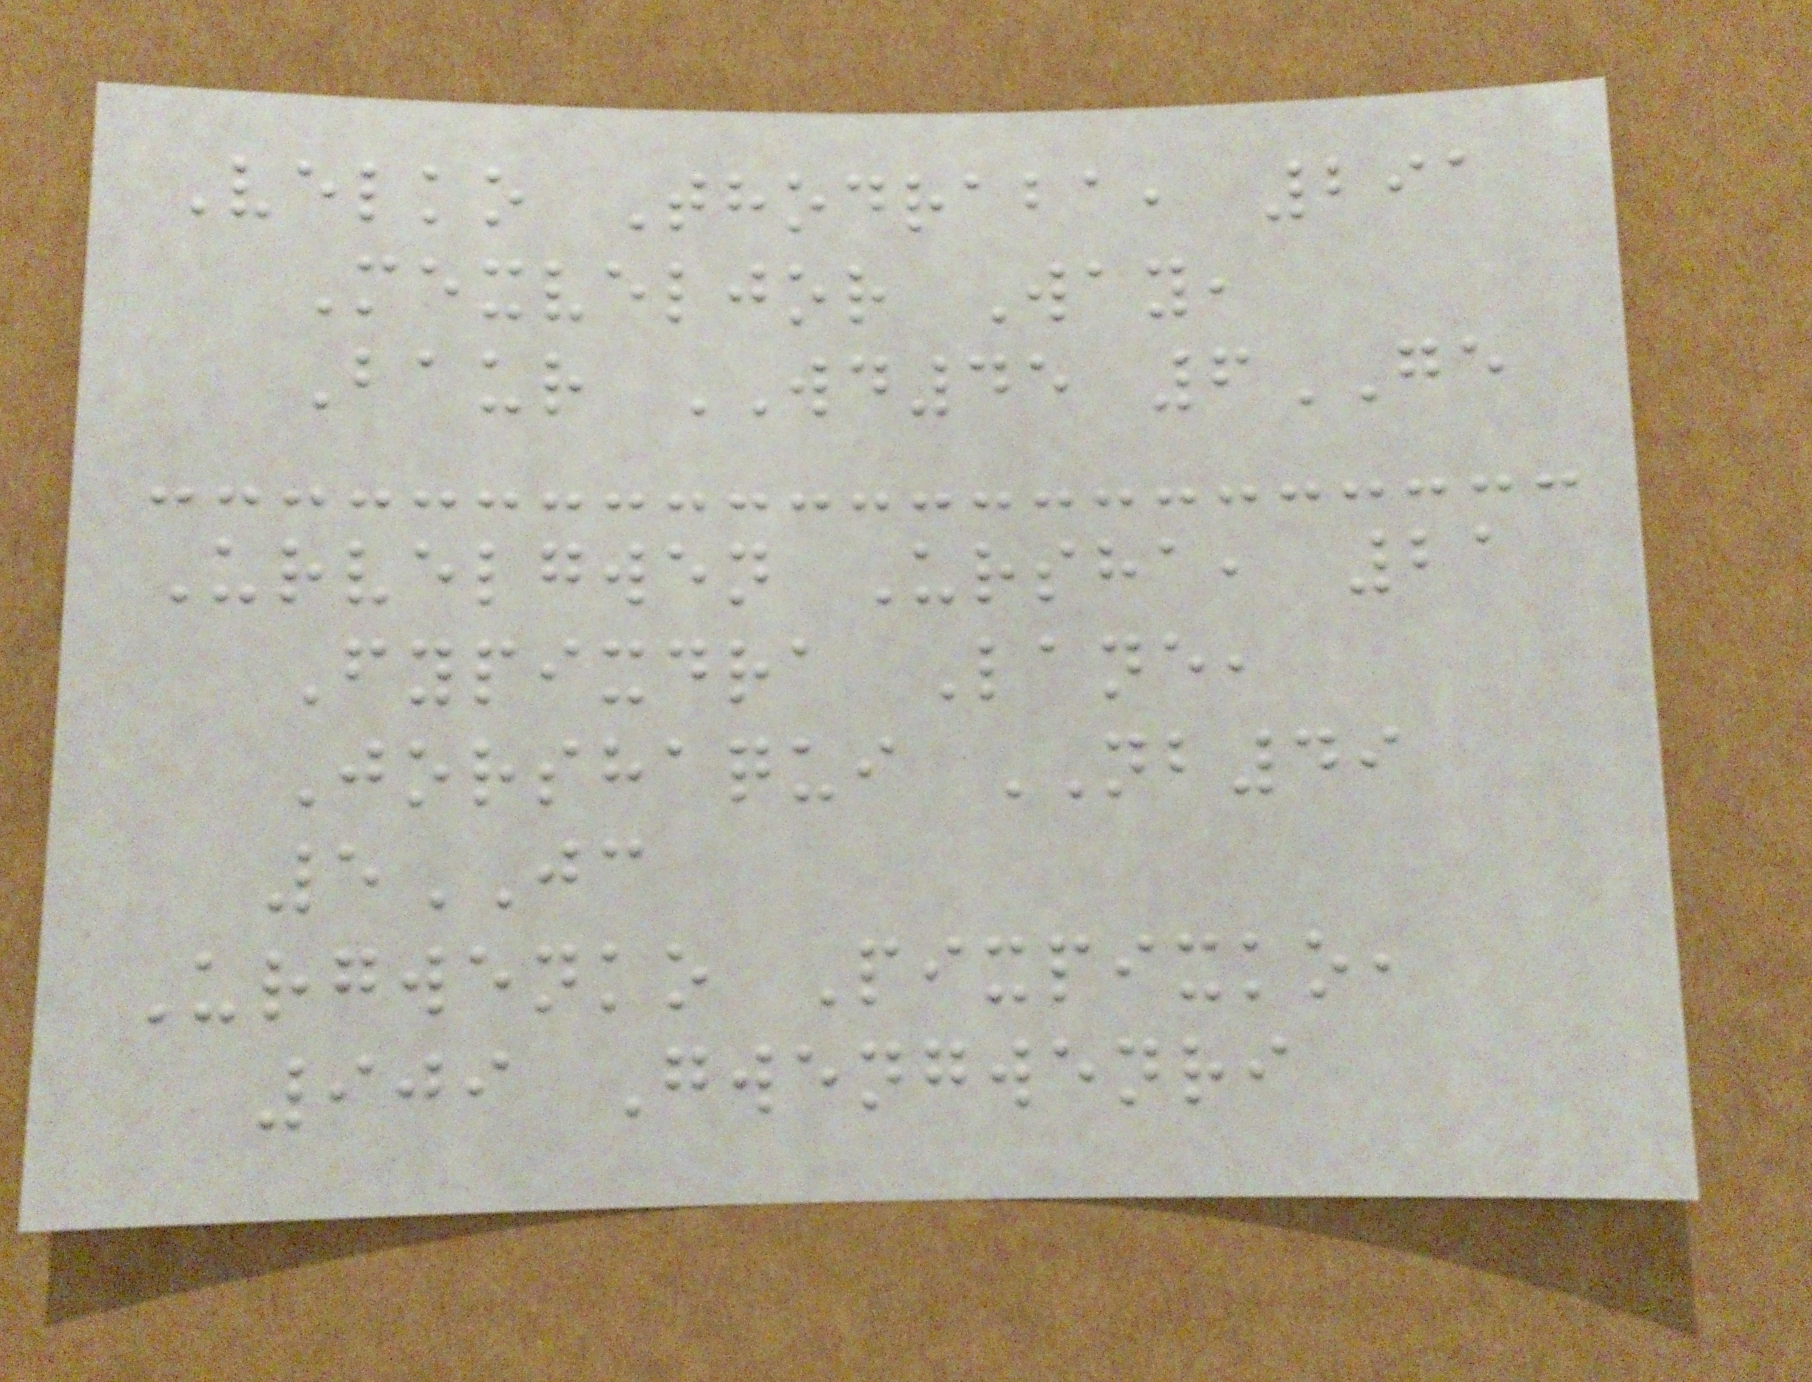Velko Thodraba, 291
Mexveljor Way,
Baur WD45 6GE
Urvelgwen Ursha, 21
Fypixdra Lane,
Jorshaqui NB49
5JC
Urgwenko Pixpixko,
909 Gwengwenri
